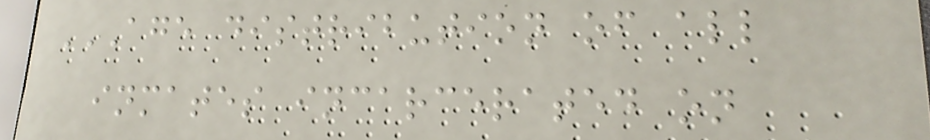AGE DISTRIBUTION OF ALL
INMATES INCARCERATED ON
